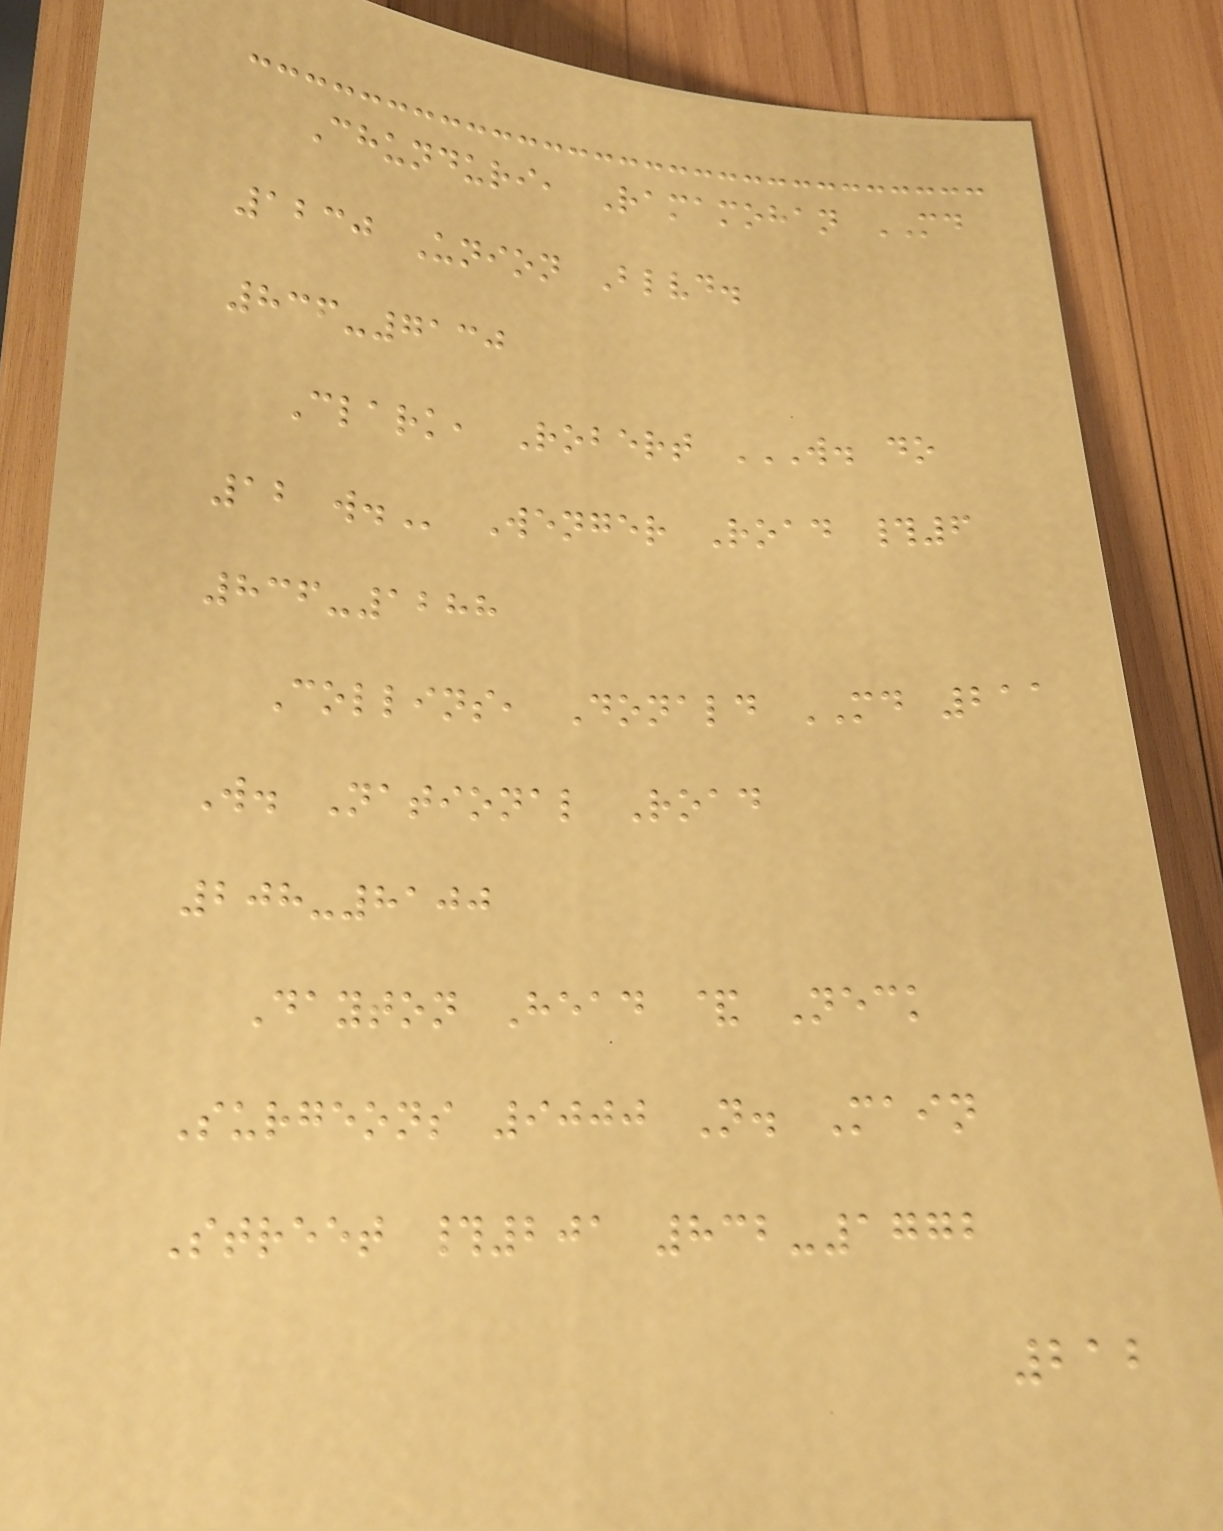Chunduri, Ramamohan MD
1230 Union Blvd.
836-7130
Clark, Robert W. DO
12 W. Wenger Road #6
836-1288
Collins, Donald MD 211
W. National Road
208-8100
Dayton Head & Neck
Surgeons 9000 N. Main
Street #201 832-1772
212
